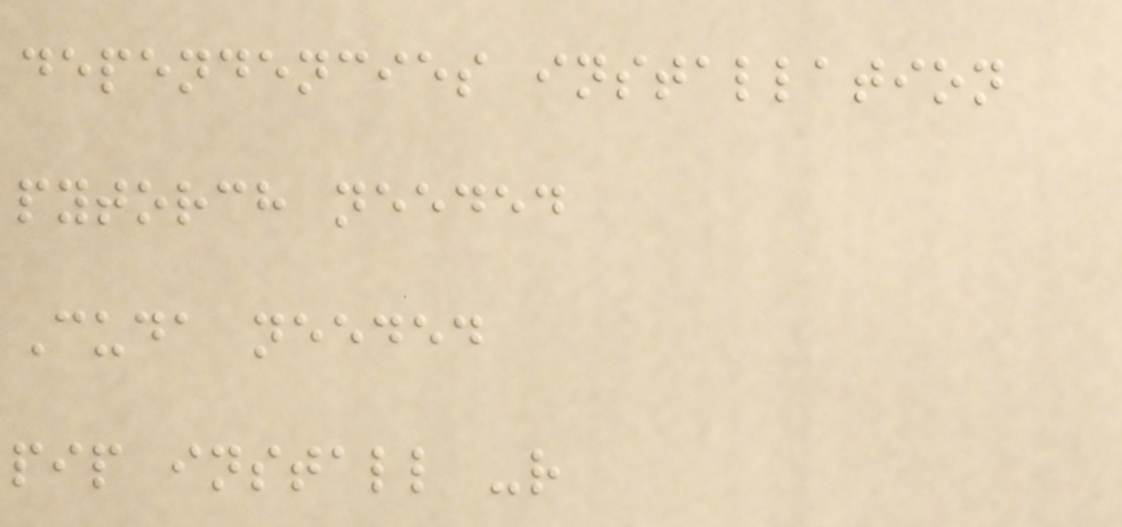dependencies installation
pytorch needed
Cuda needed
pip install -r
